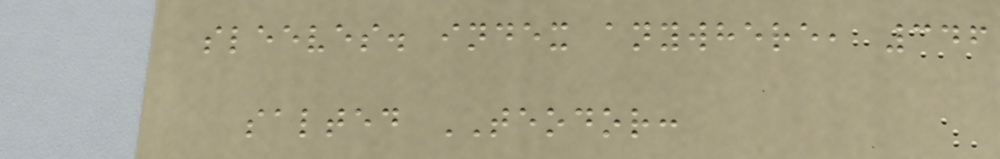sleeves. index anywhere, 346
salted TEODOR:
